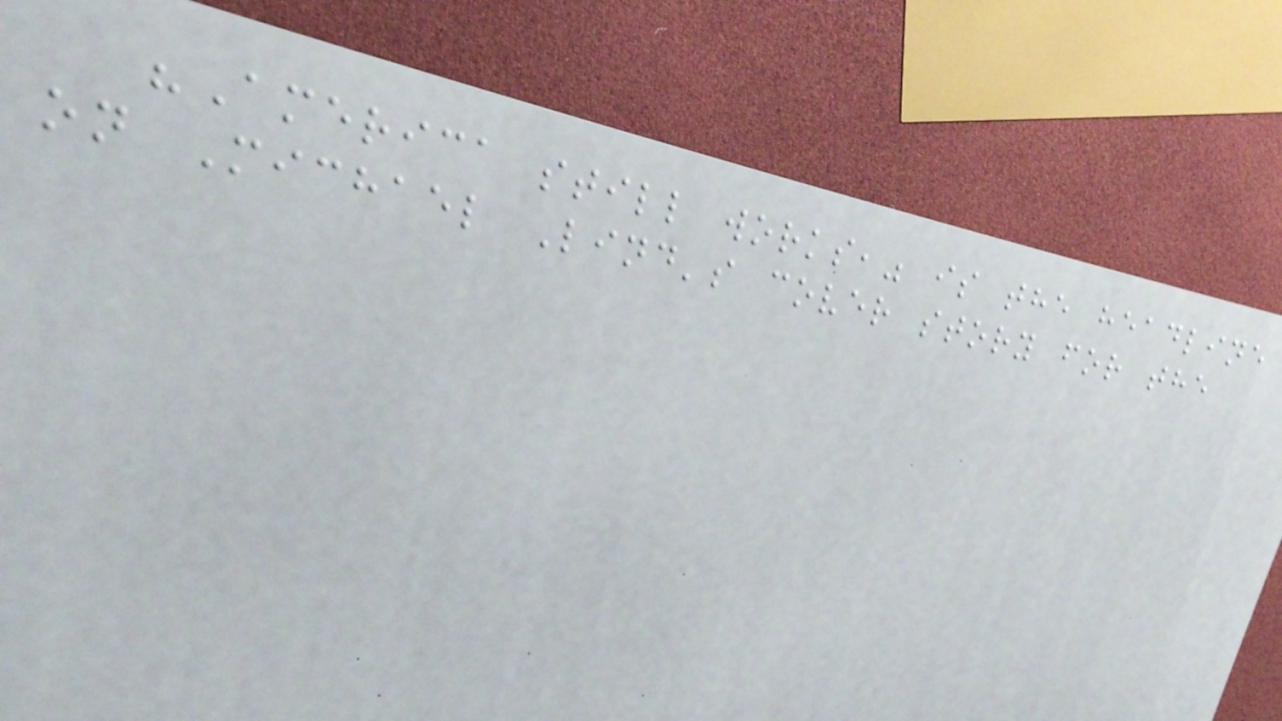"America still works," is the headline
on Michael Lind's cover story for the
